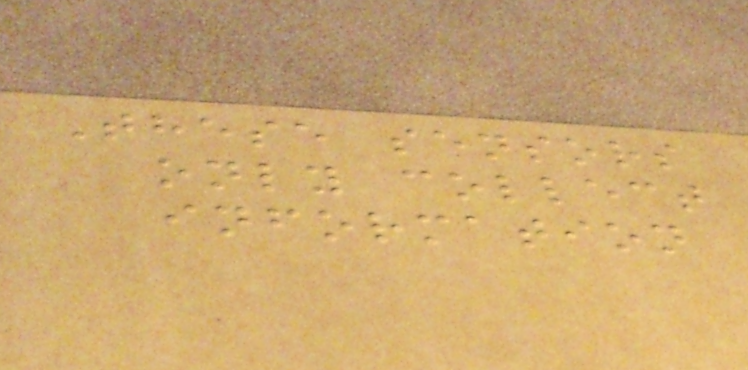These sensors
only collect
information
